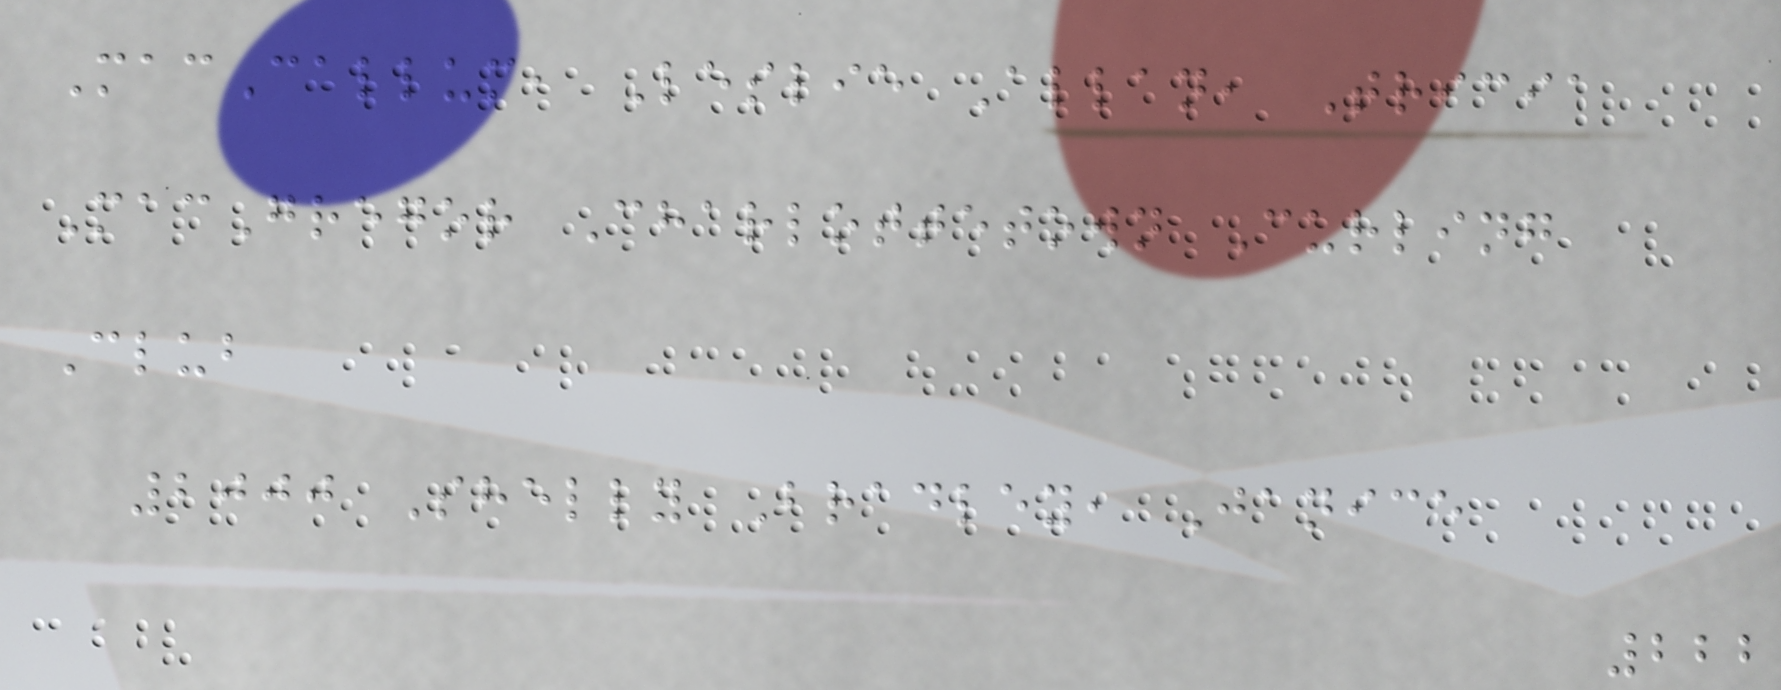MacCallum, Leslie Allan, Tricia
MacGregor Charlottetown Curling
Club
2000 Shelly Bradley, Janice
222
